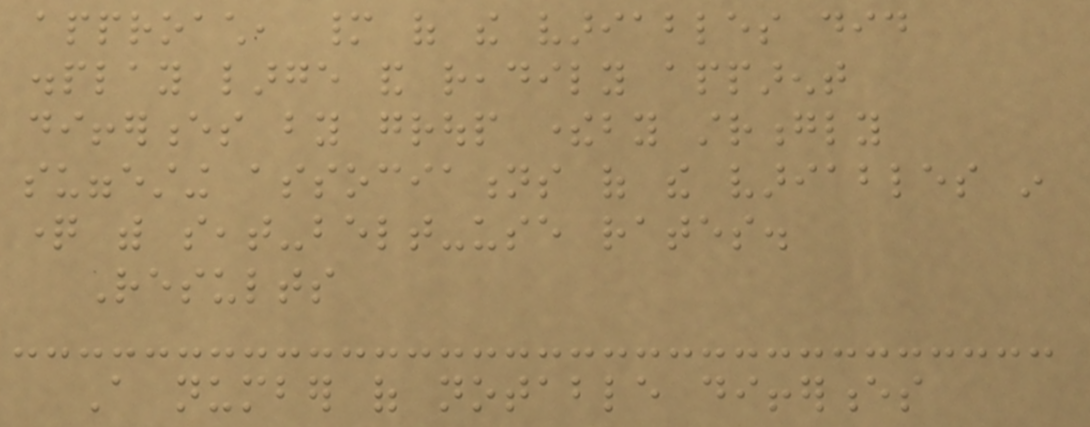approach, many of the variables did
display large and readily apparent
differences by group thereby strongly
suggesting associations of the variables in
question with seat-belt-use rates.
Results
A number of notable differences
